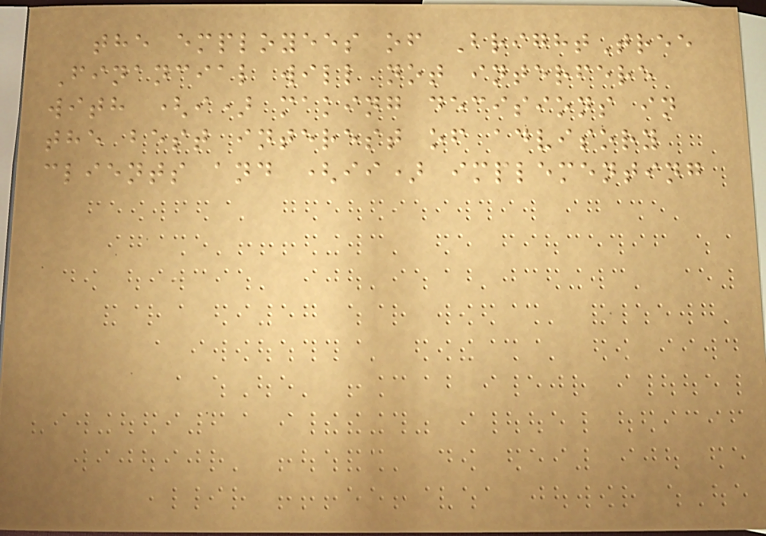the employees of BrightTree
Financial will not interfere
with (i) making decisions in
the best interest of advisory
clients and (ii) implementing
